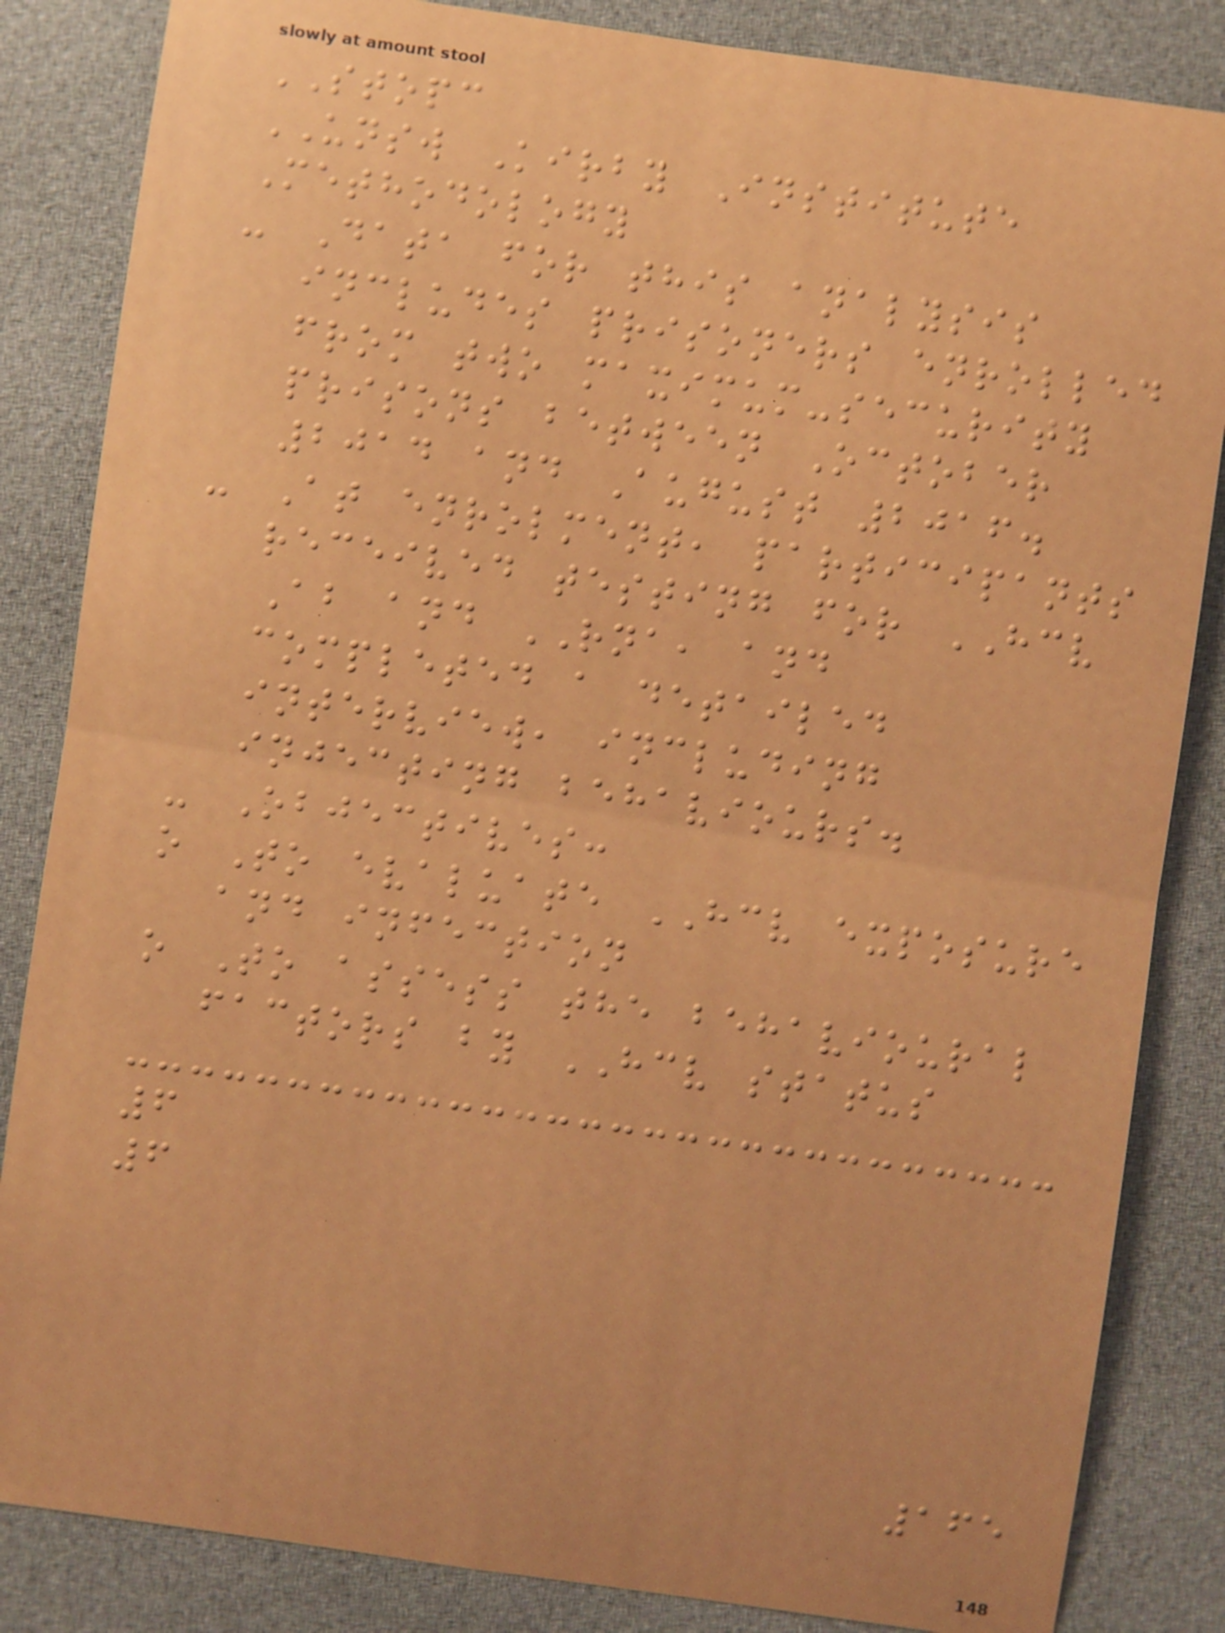STOPC
UNSW Kirby Institute
Methodology
- Data for this analysis
includes prisoners enrolled
from two maximum-security
prisons between October
2014 and August 2016.
- At enrolment, participants
received testing for HCV
Ab and RNA, and
completed a detailed
interview, including
injecting behaviours.
- Objectives:
o To evaluate HCV exposure
and infection
o To assess the behavioural
factors by HCV status
6
6
165
